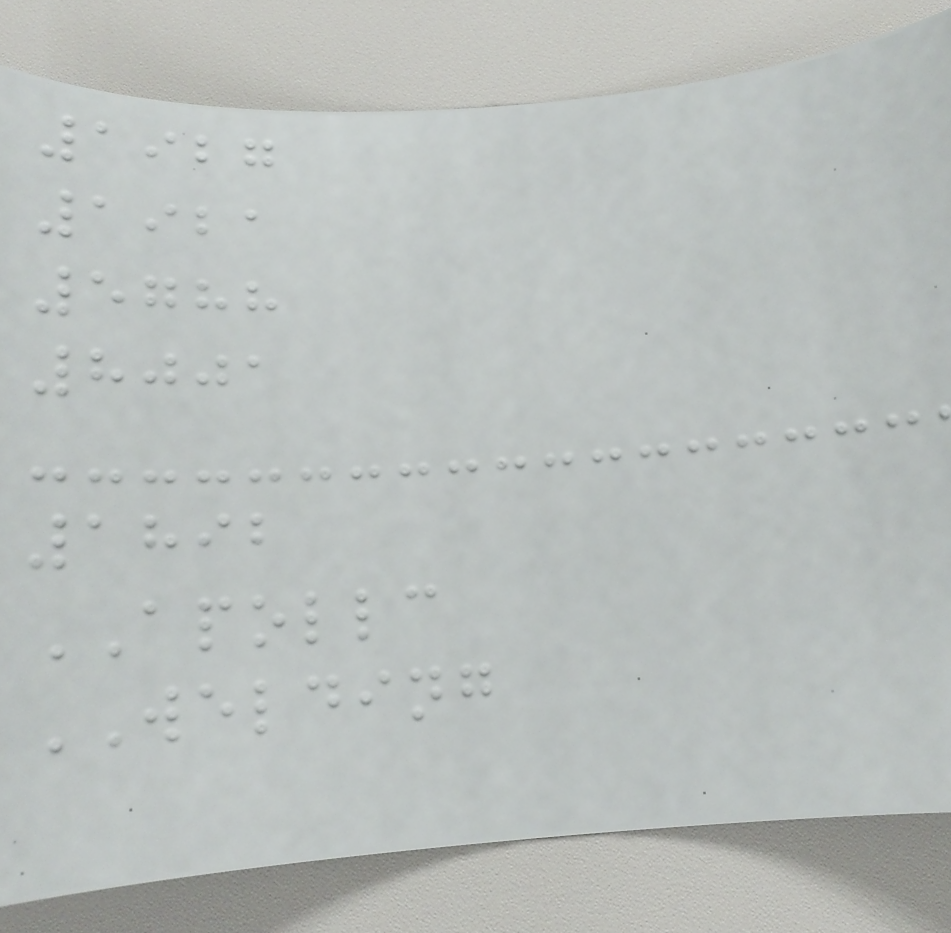1927
1921
5788
8001
1892
APOLLC
WELDING
